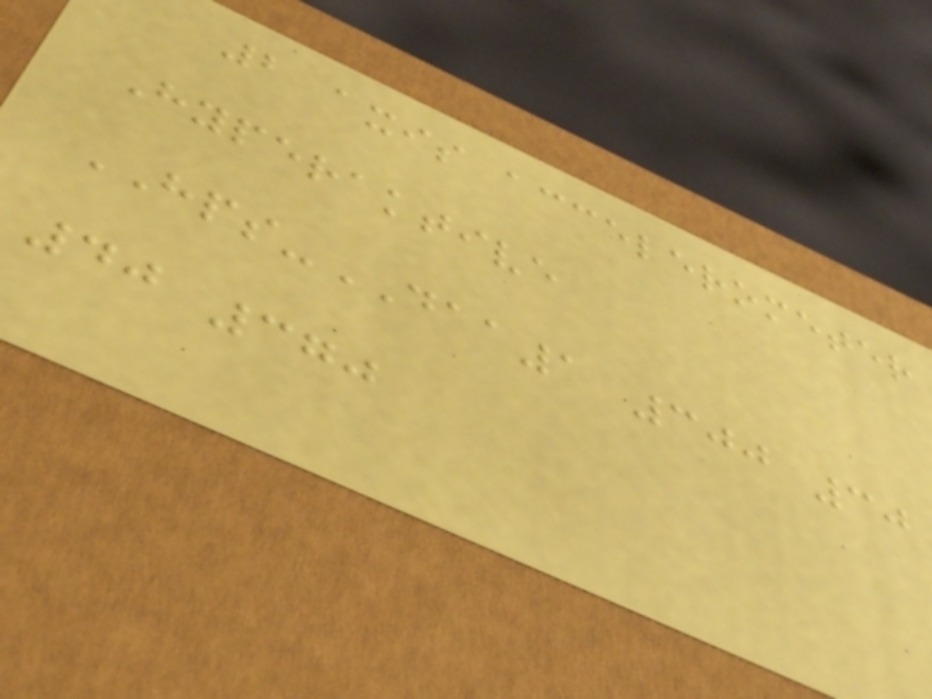2 axis accelerometer
Hyperaktive
HPS-DAA1 300 30
40 370
